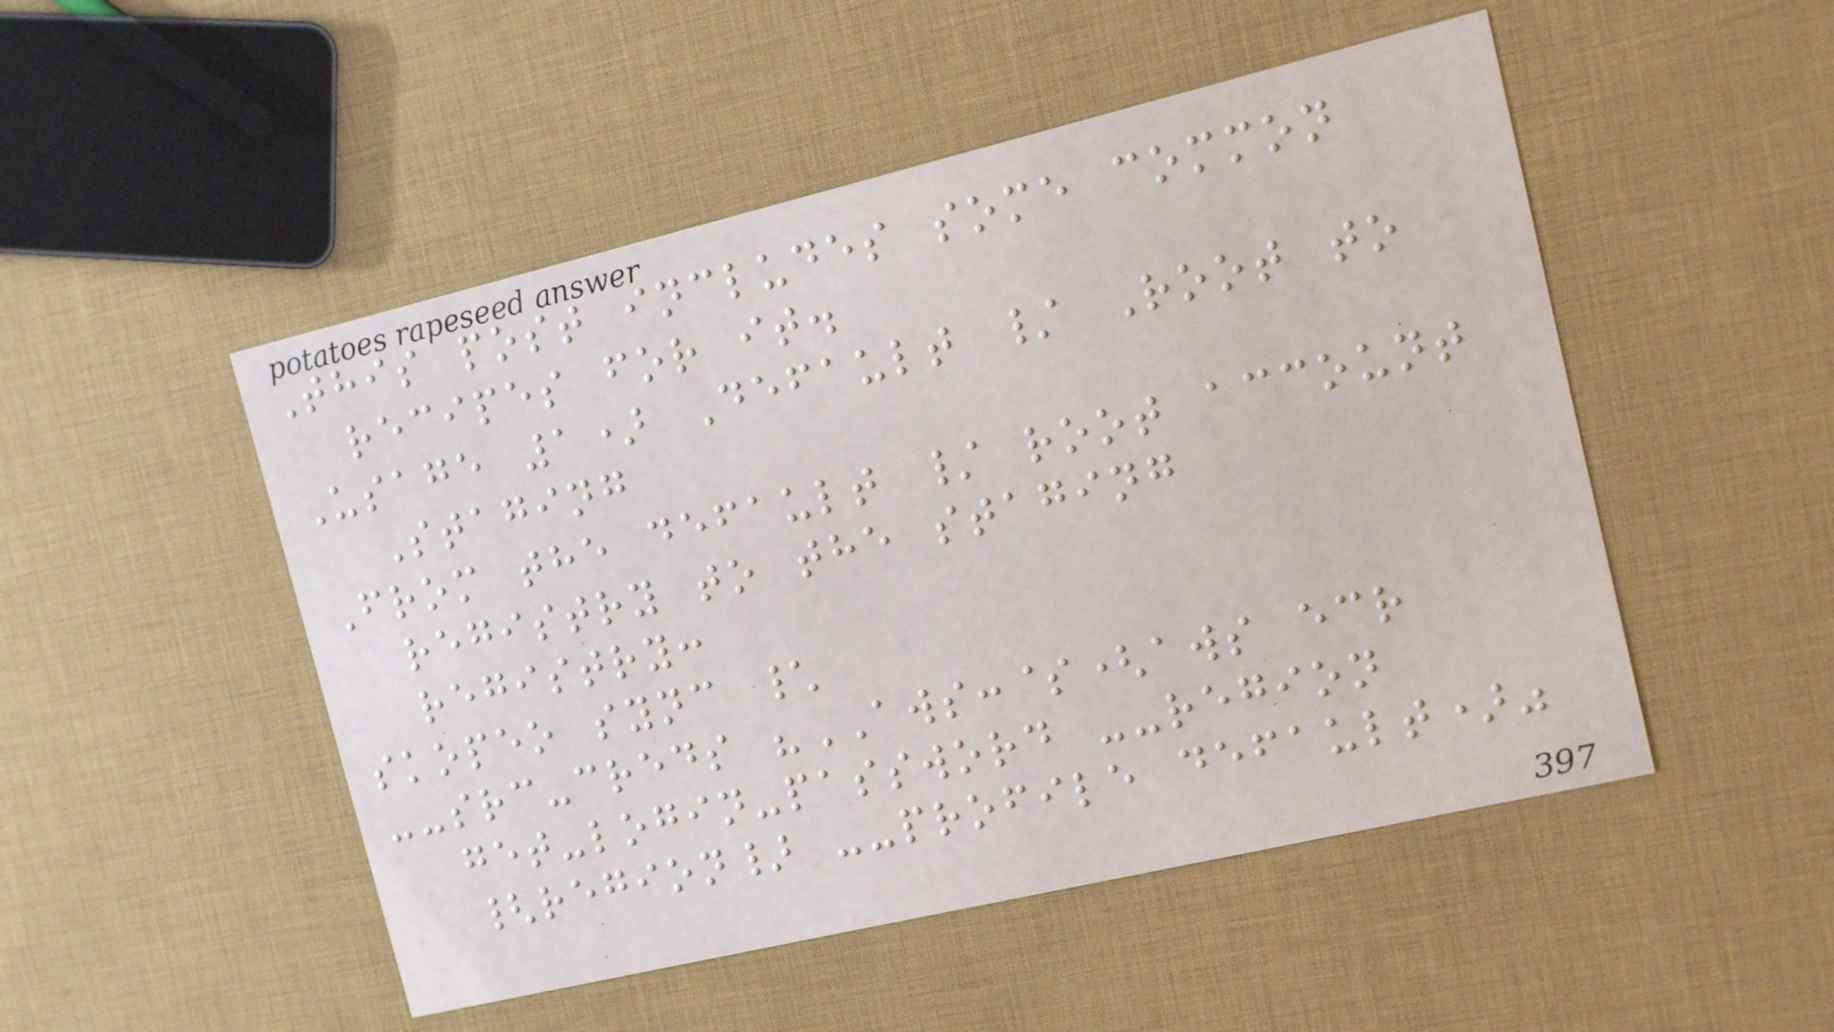This post includes some common
recipes for it.
Usage 1) Default / Root to
Staging
From the default / root account
registry to the staging
registry:
skopeo sync \
--src-creds "AWS:$(aws ecr
get-login-password --region
{region} --profile default)"
